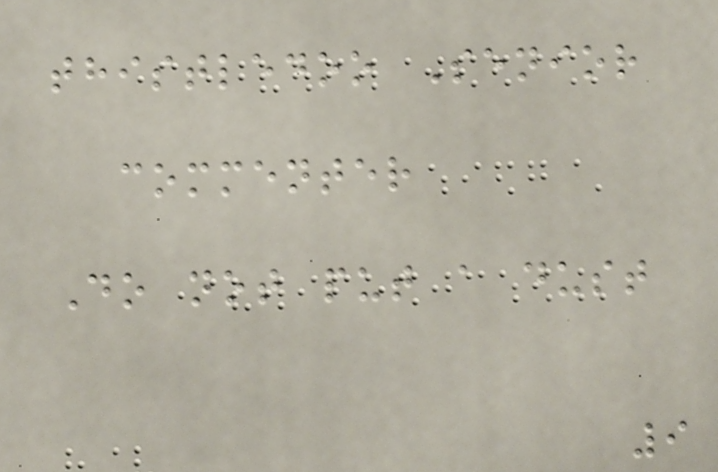thistledoo Senior
commenter
Do not put a dust
9
